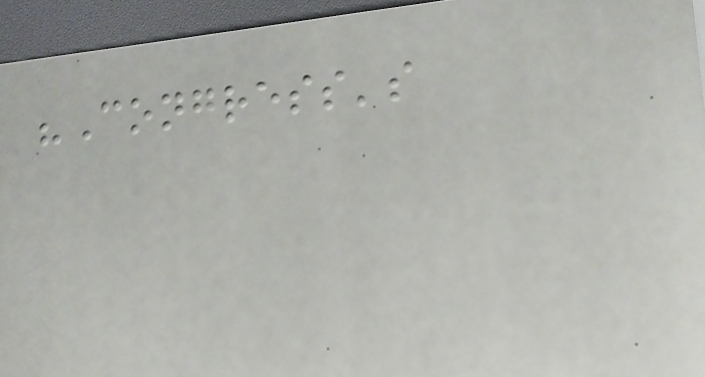"Congress's
